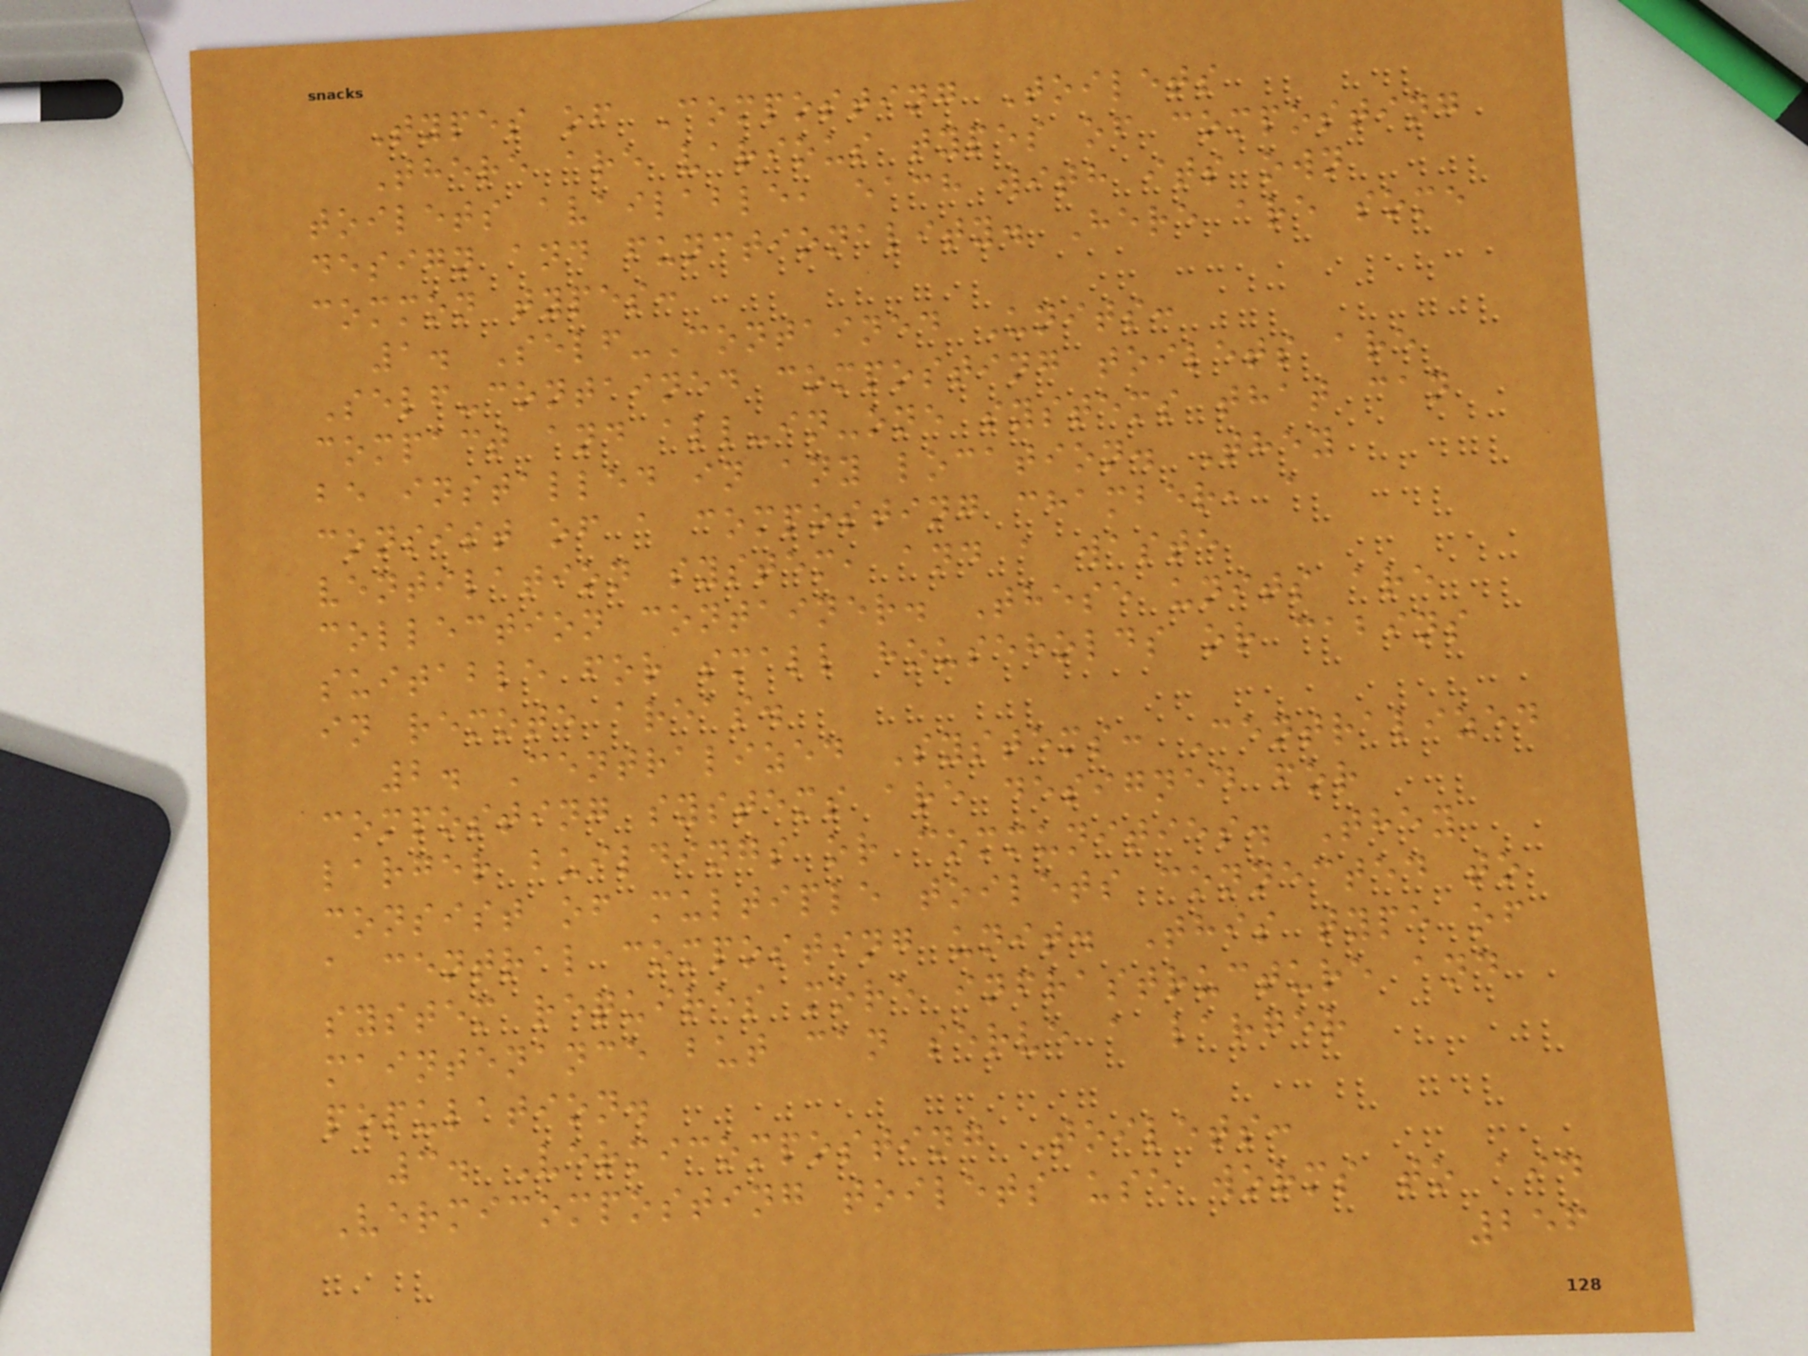Types of Composting Toilets
There are various types of composting
toilets available, each with its own
design and functionality. Here are some
common types:
1. Self-Contained Units:
Self-contained composting toilets are
compact and all-in-one systems that can
be installed in any location. They
consist of a composting chamber, a
ventilation system, and a waste
collection container. These units are
suitable for small households or cabins
in remote areas.
2. Centralized Systems: Centralized
composting systems are designed for
larger buildings or communities. They
consist of multiple toilets connected to
a central composting unit. This type of
system requires more infrastructure and
maintenance but can serve a larger
population.
3. Vermicomposting Toilets:
Vermicomposting toilets use worms to aid
256
